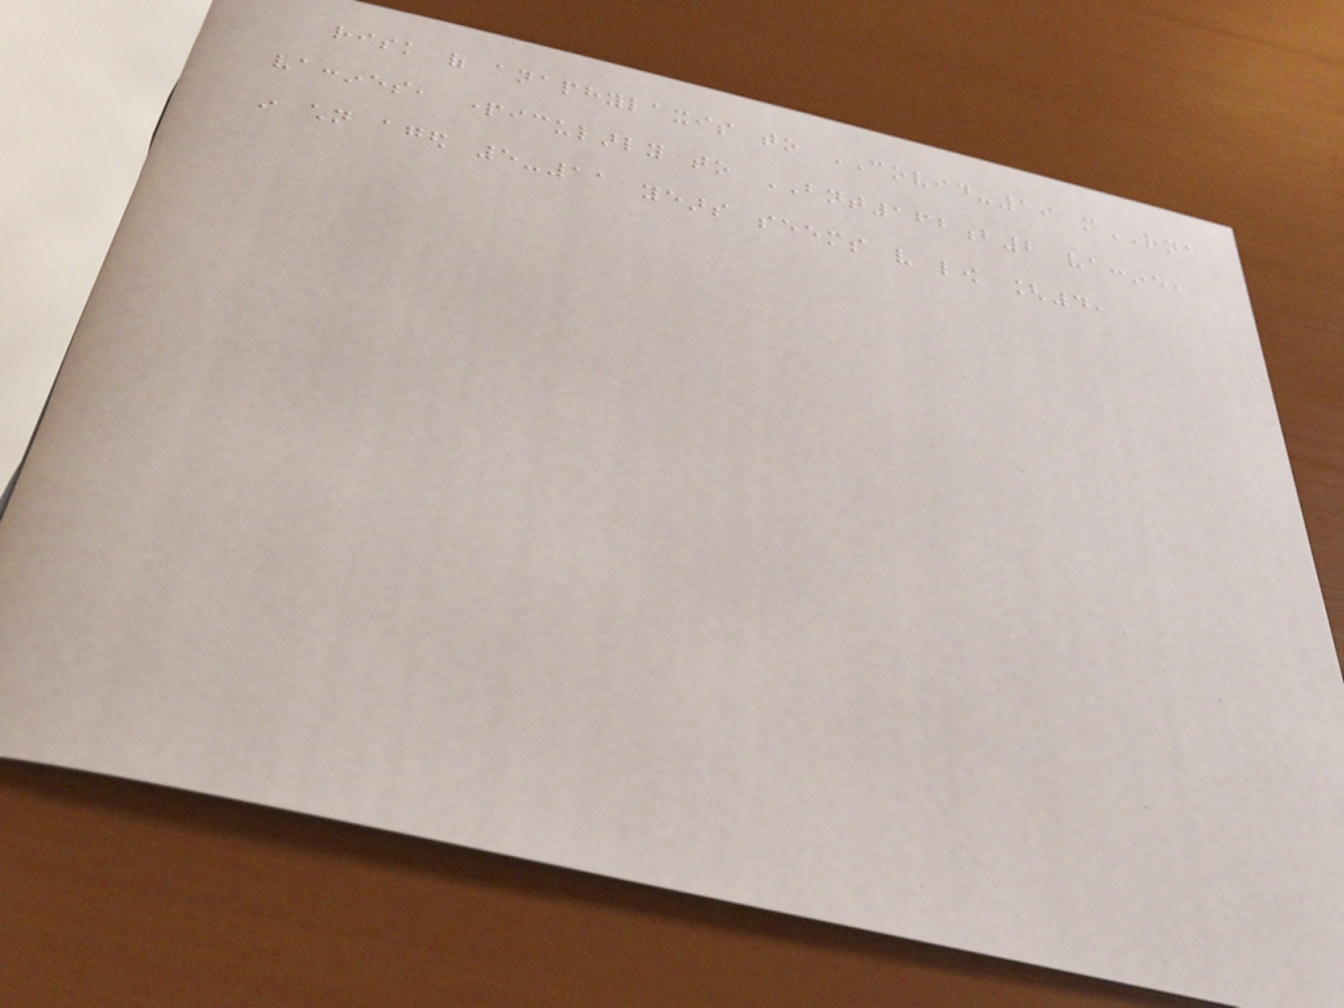risk of anaphylaxis to COVID-19 mRNA
vaccines, particularly to BNT162b2 vaccine,
in children aged 5-11 years seems very low [4,
